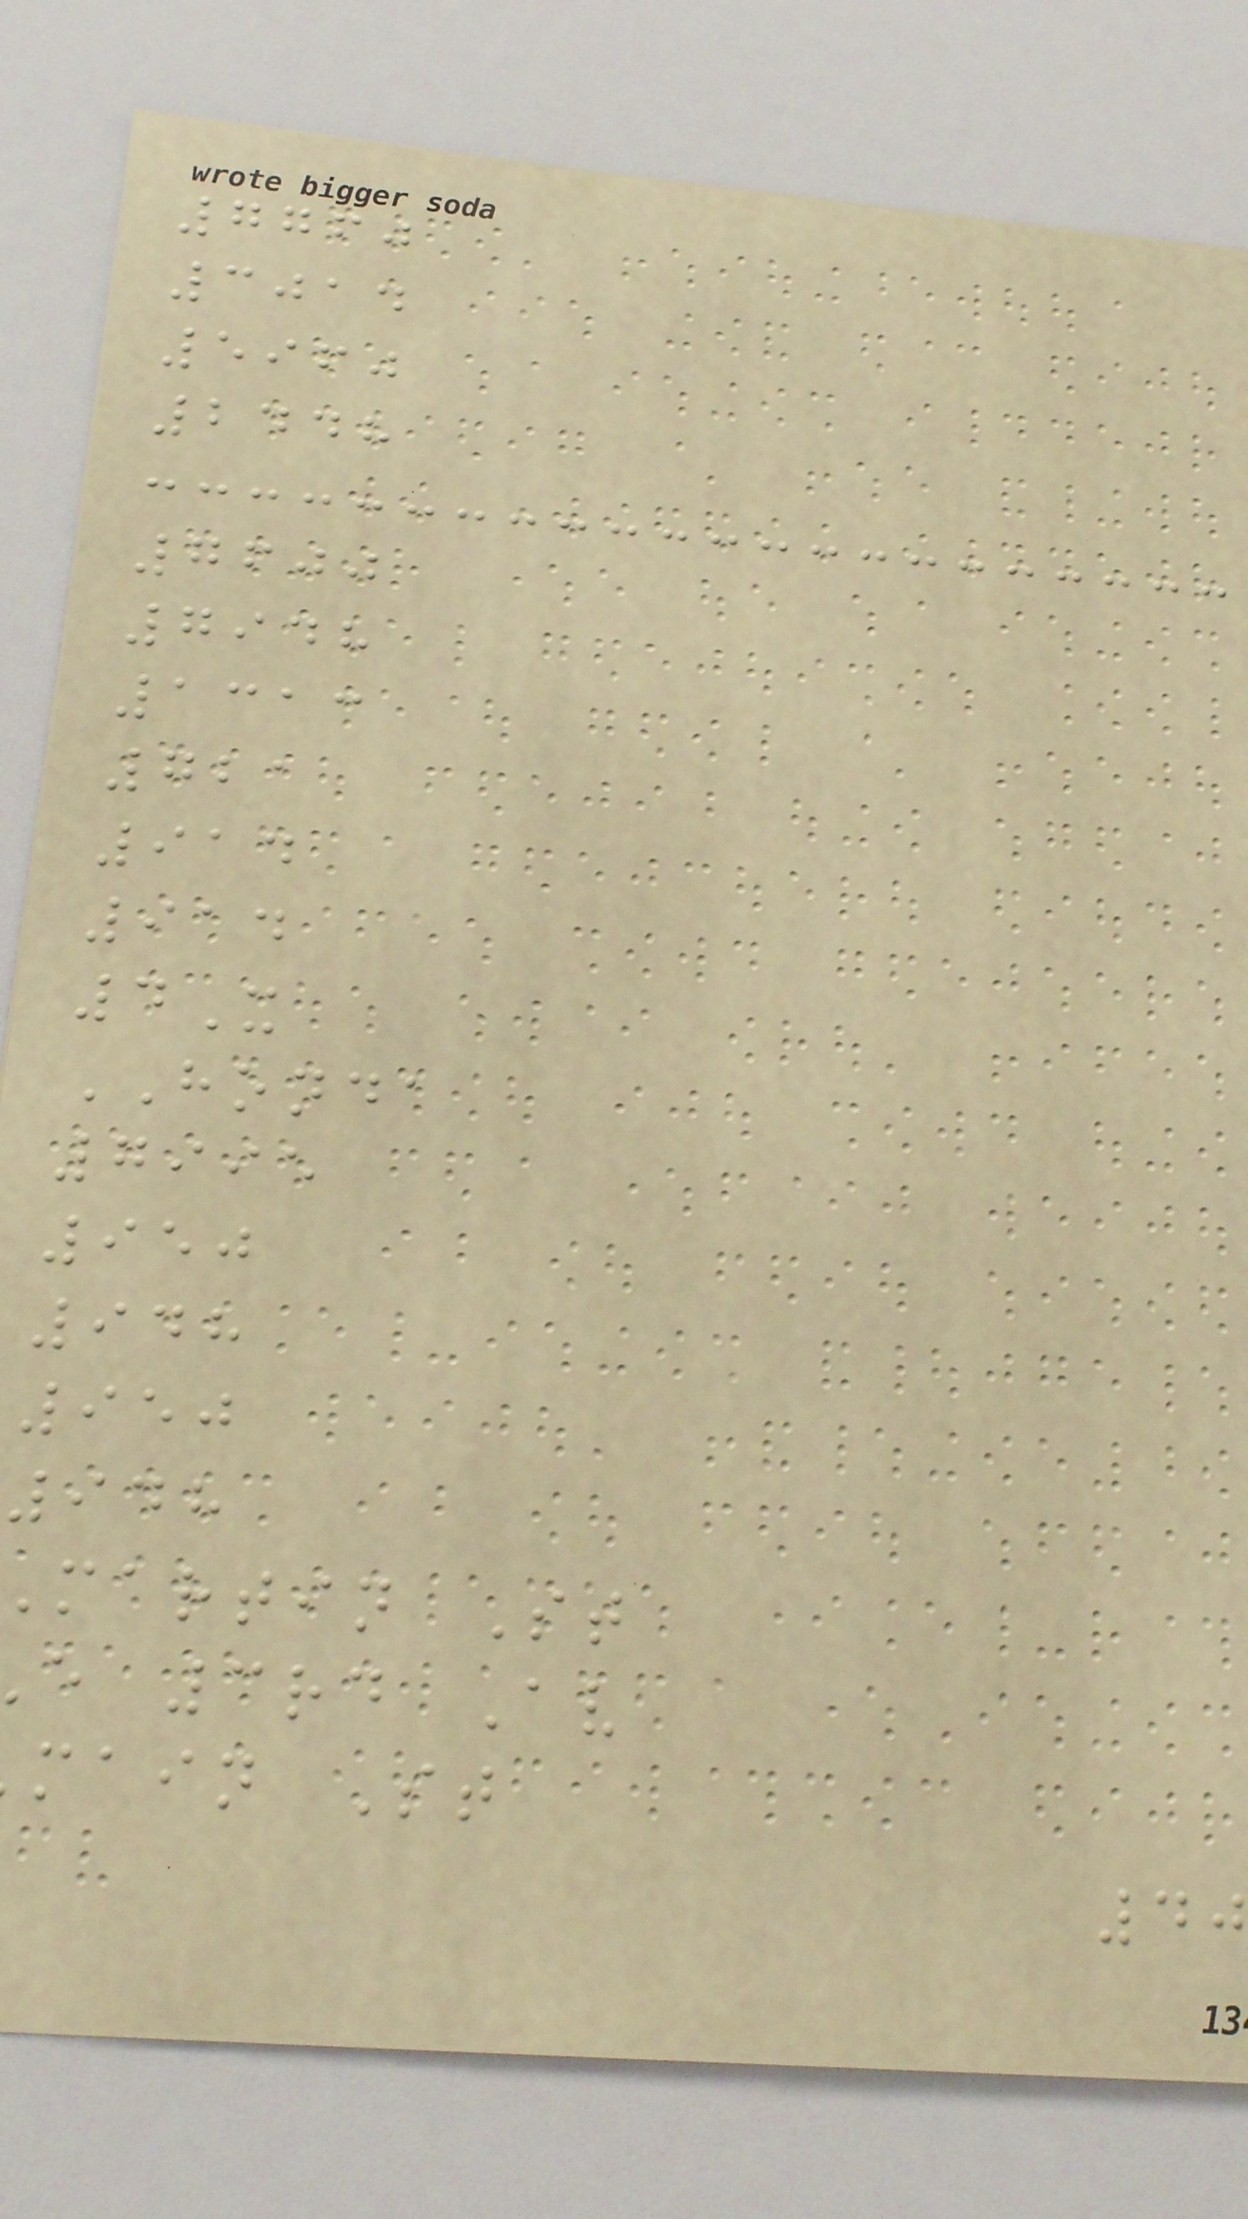7760
3014
5960
2448
7600
7948
1313
721
914
914
4X
HONDA
7995
950
948
950
948
martin St
e 3rd Av
main St
40
